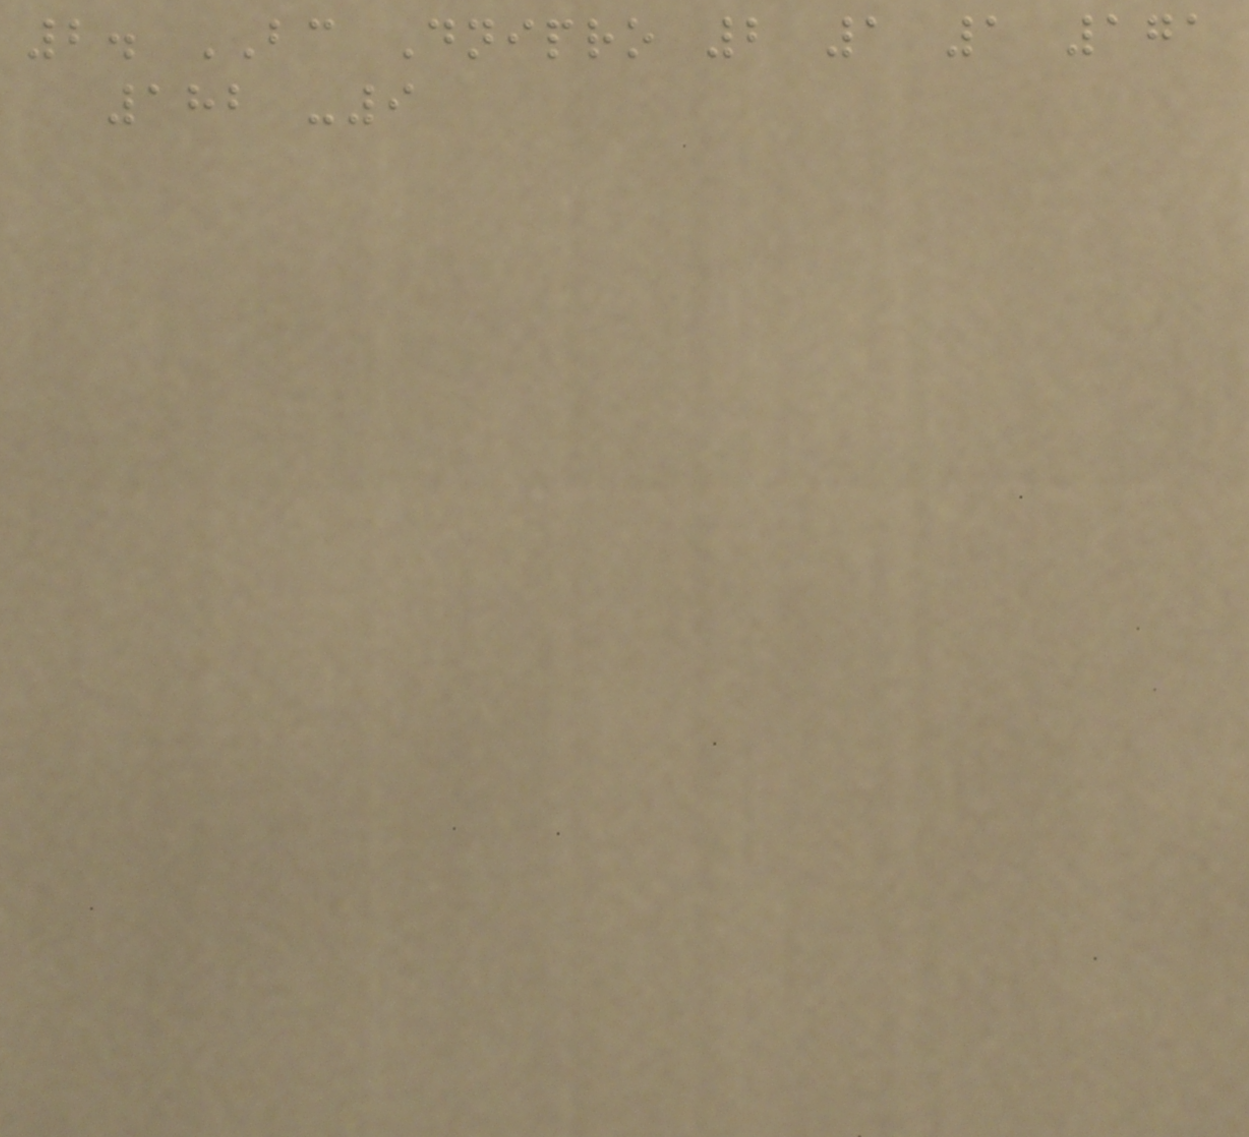2. BC Dnipro 2 1 1 171
182 -9
